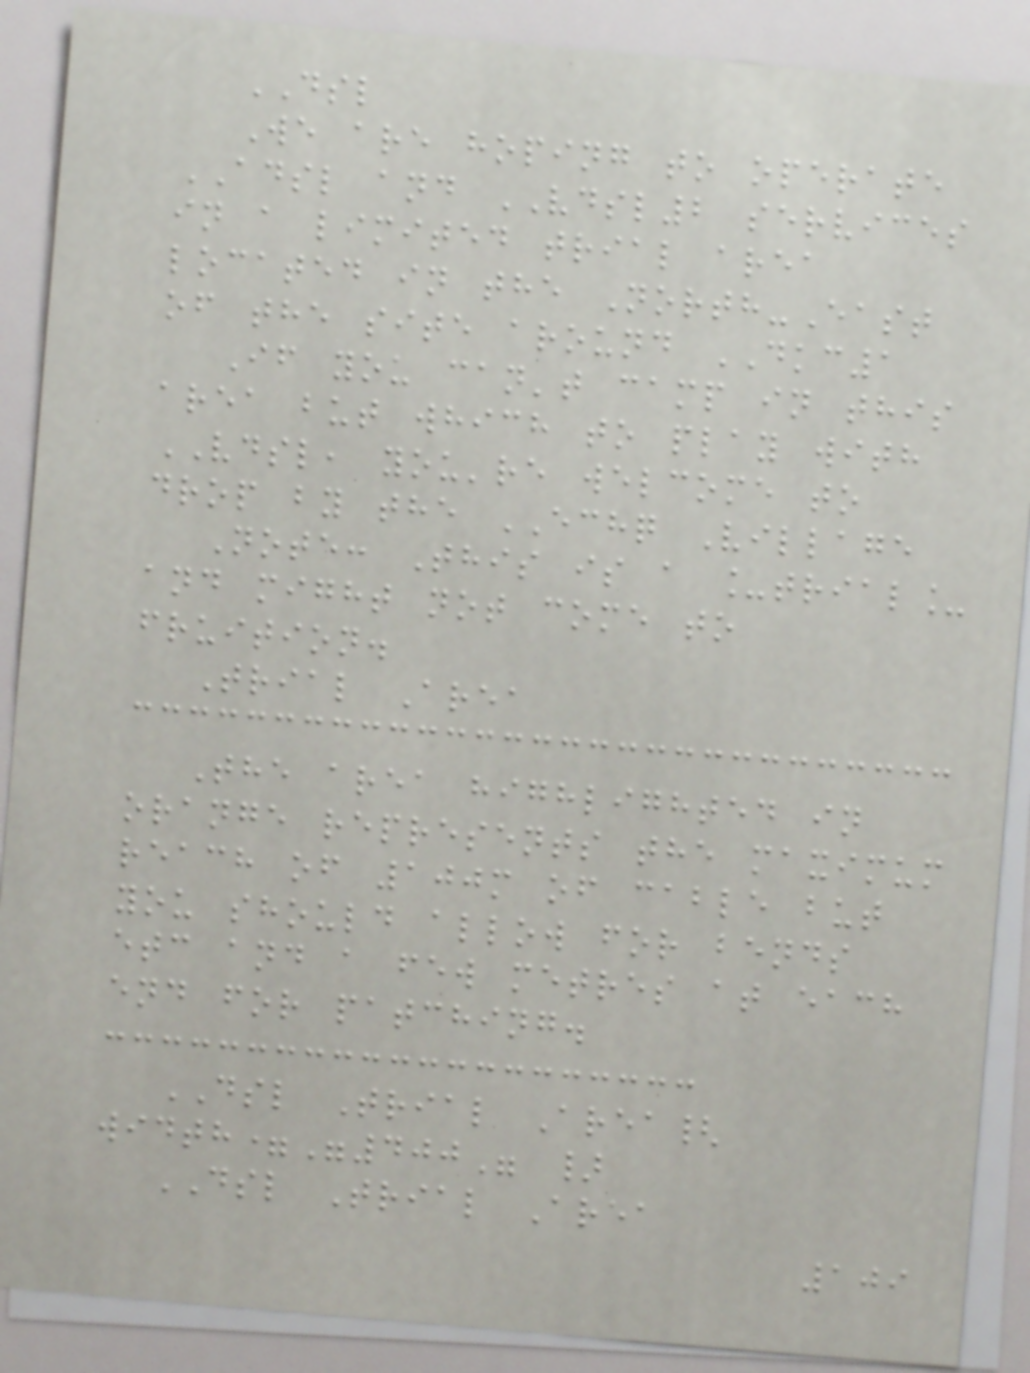DSL
We are hoping to operate
ADSL and VDSL2 services
in a limited trial area
located in the North-East
of the site around DKC1
If you can't camp in this
area but which to play with
VDSL, you're welcome to
drop by the ECHQ Village
Note: This is a _trial_
and might not come to
fruition.
Trial Area
The area highlighted in
orange represents the maximum
reach of 100m of cable but
you should allow for bends
etc and a few metres at each
end for patching.
DSL Trial Area{
width="400" }
DSL Trial Area
109
